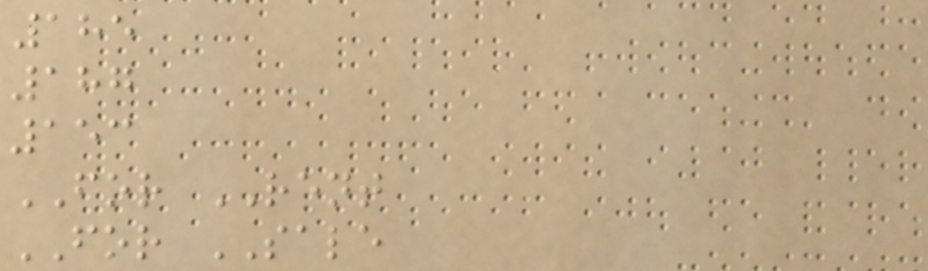185
187
153
FOR RENT
FOR SALE
